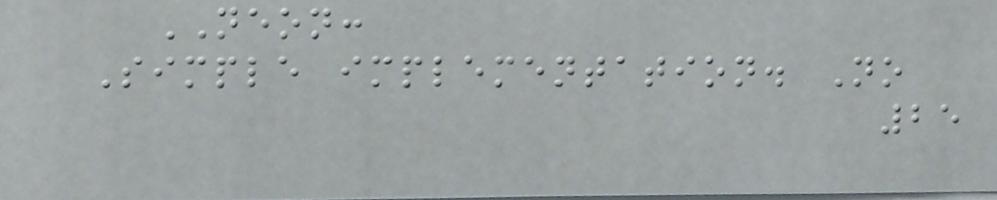NEON:
Simple implementation. No
25
